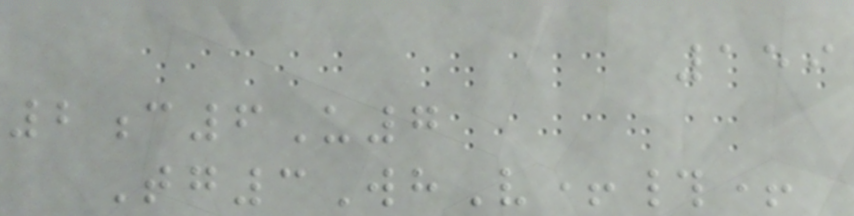159
2c6U7
Tg3WhV+#+
